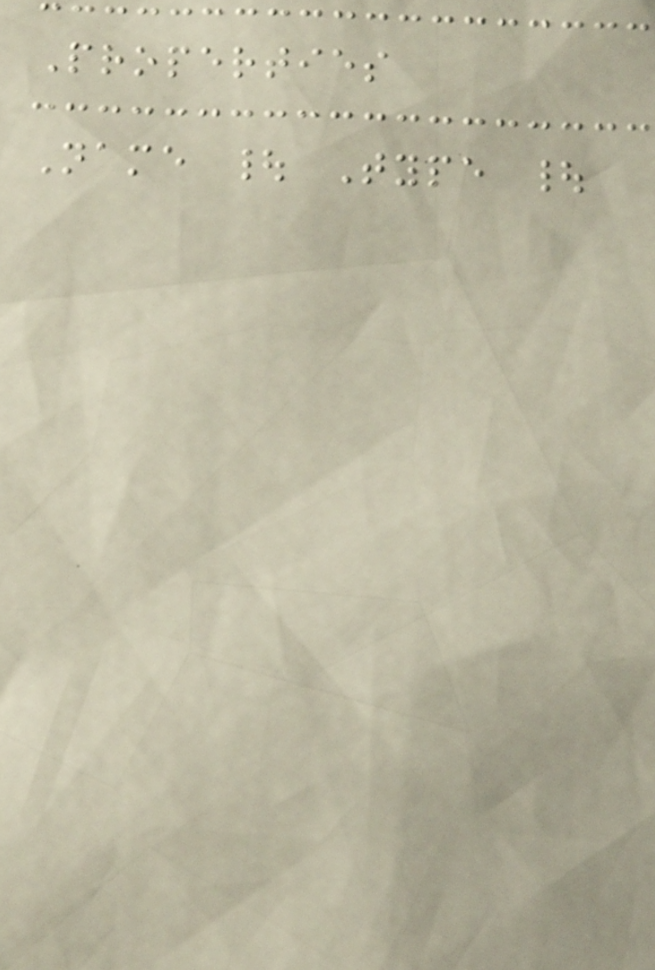Properties
Name | Type |
